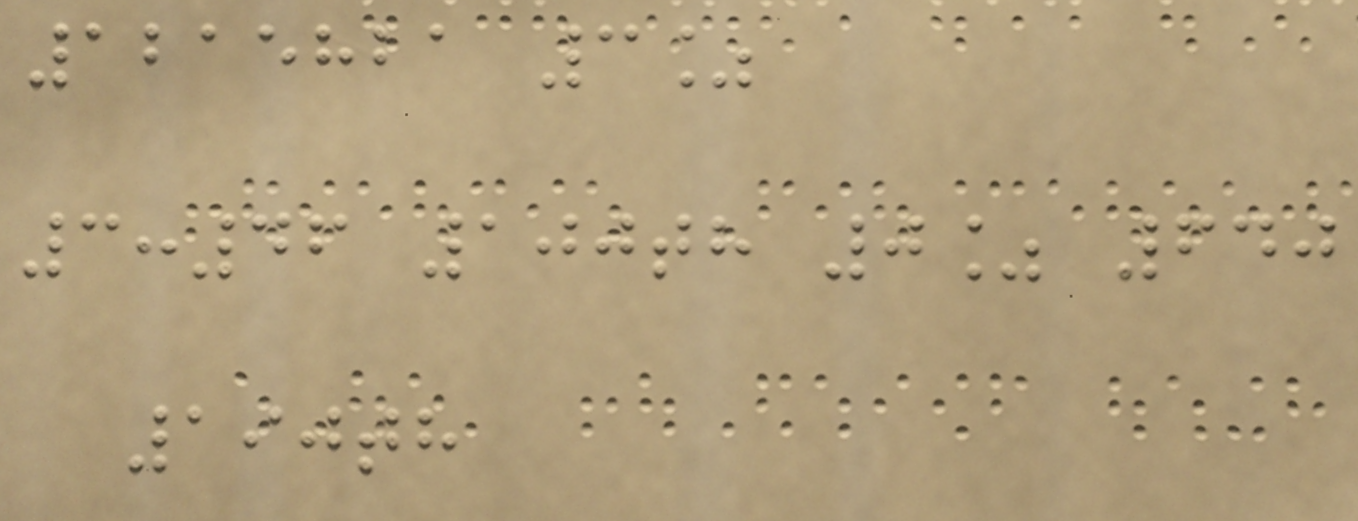1215821 3%
3:46 100th 0% 640
190th
